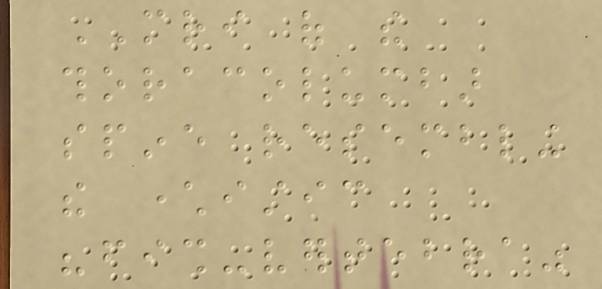MRI of the
thoracolumbar
spine resembling
the characteristic
"fish-vertebra"
